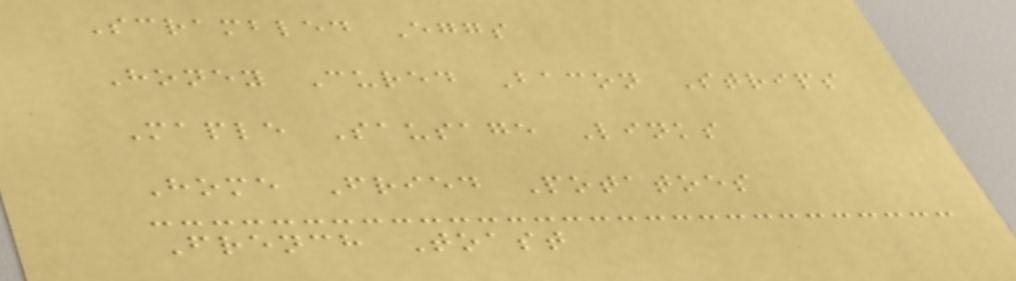Scrambled Eggs
Honey Cured Bacon Strips
Maple Sausage Links
Home Fried Potatoes
French Toast
